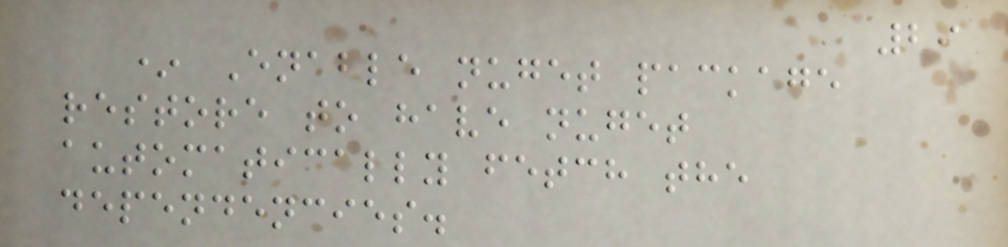29
* Enable nuget package
restore to have nuget
automatically fetch the
dependencies.
